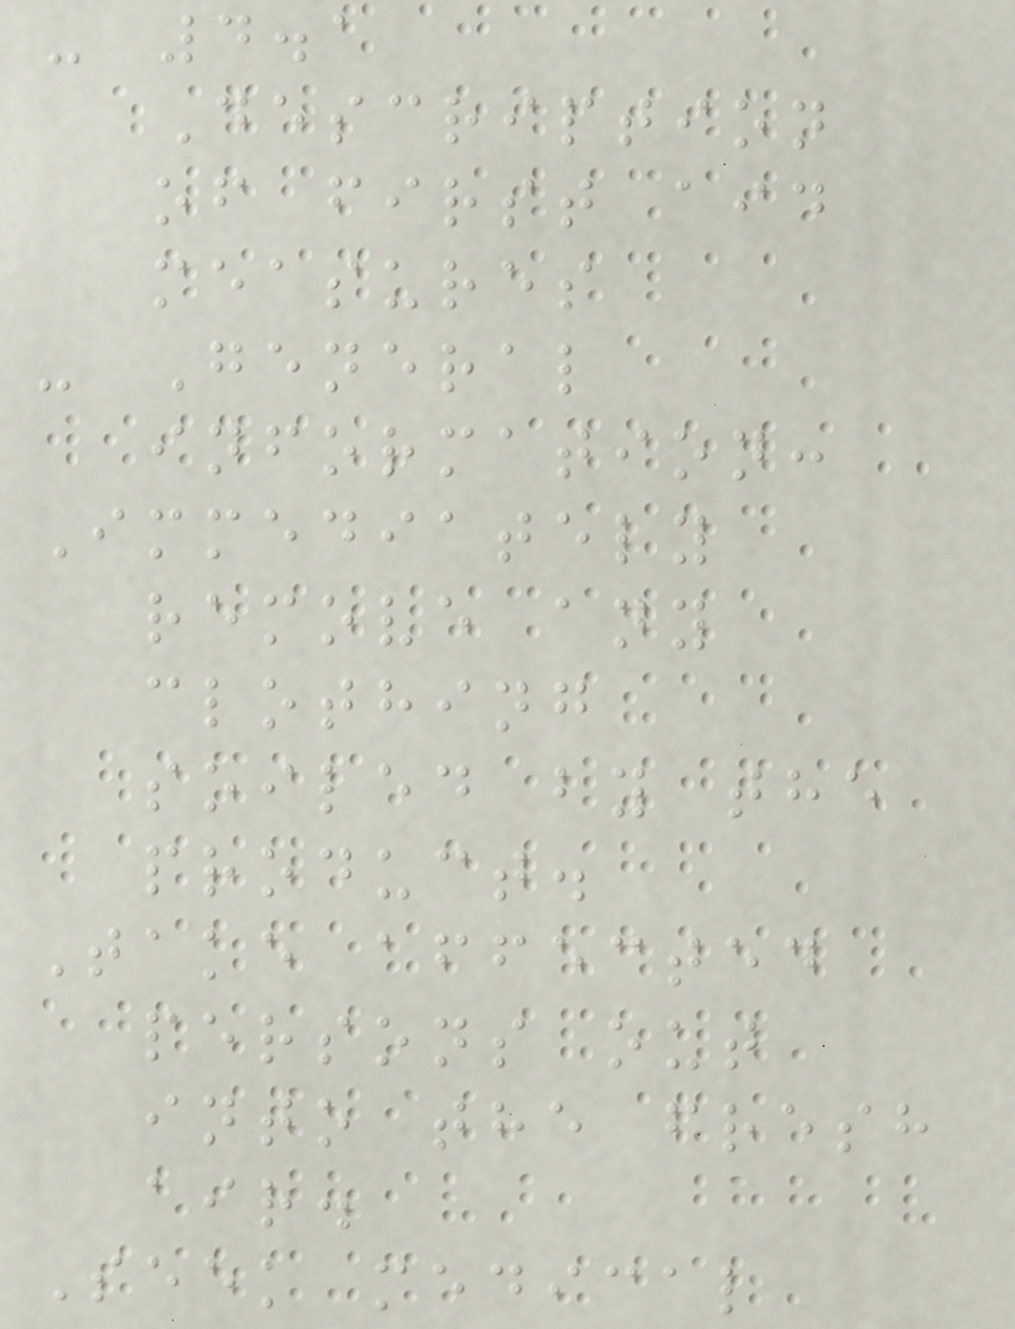- 4.1
Description
of first aid
measures
- General
information:
Immediately
remove any
clothing
soiled by the
product.
Take affected
persons out
into the fresh
air.
Seek medical
